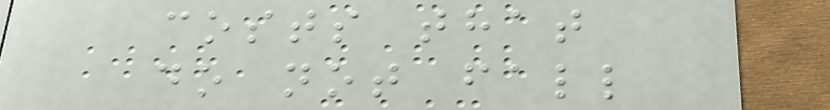costs that
do not fall
